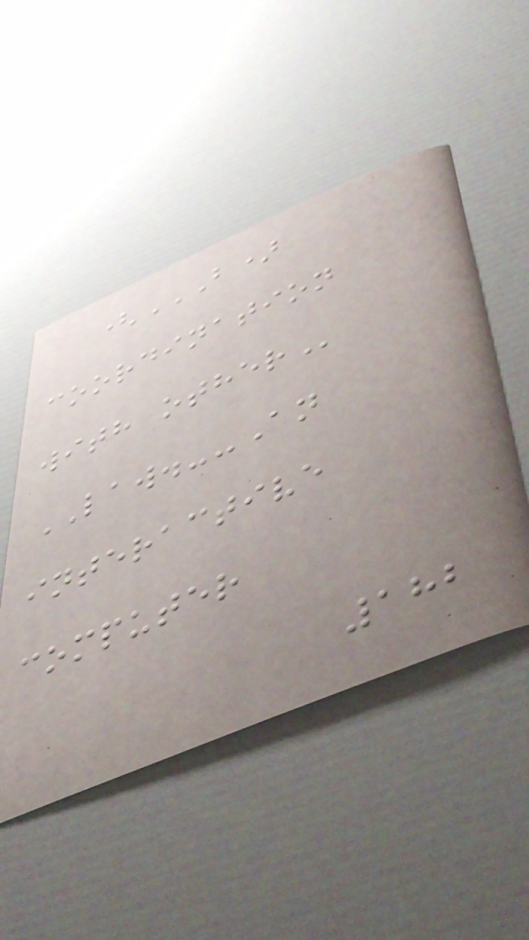(B)
COORDINATION
WITH OTHER
LAW.--An
interactive
computer
182
